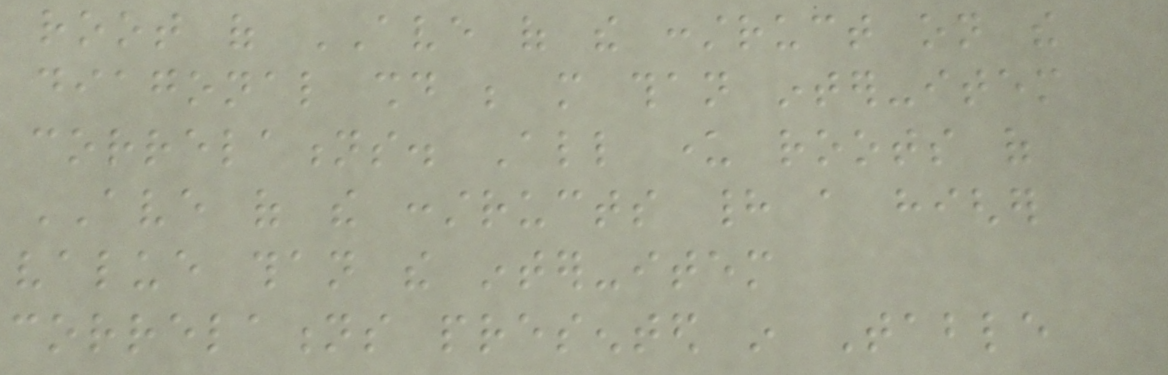root of AVE of the construct on the
diagonal should be more than inter-item
correlations. All under roots of
AVE of the constructs had a higher
value than the inter-item
correlations presented in Table
